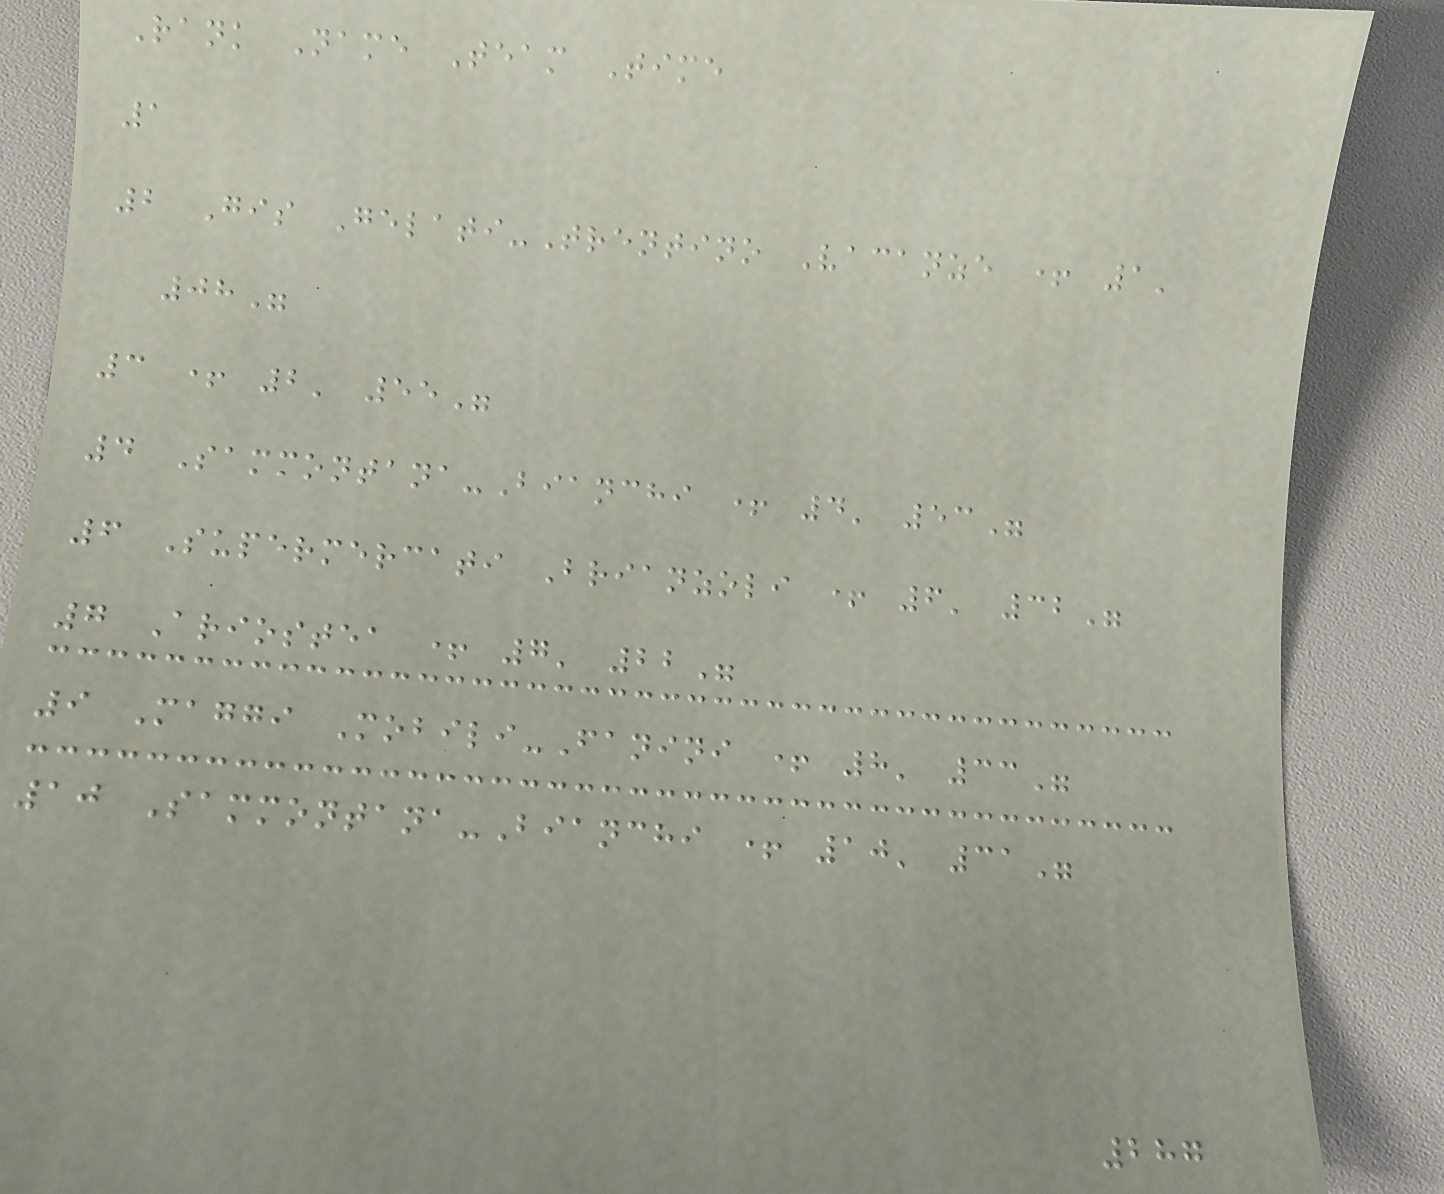Rank Name Team Time
1
2 Gis Gelati-Trentino Vacanze + 1'
08"
3 + 2' 55"
4 Sammontana-Bianchi + 4' 53"
6 Supermercati Brianzoli + 6' 32"
7 Ariostea + 7' 22"
9 Maggi Mobili-Fanini + 8' 33"
10 Sammontana-Bianchi + 10' 31"
287
